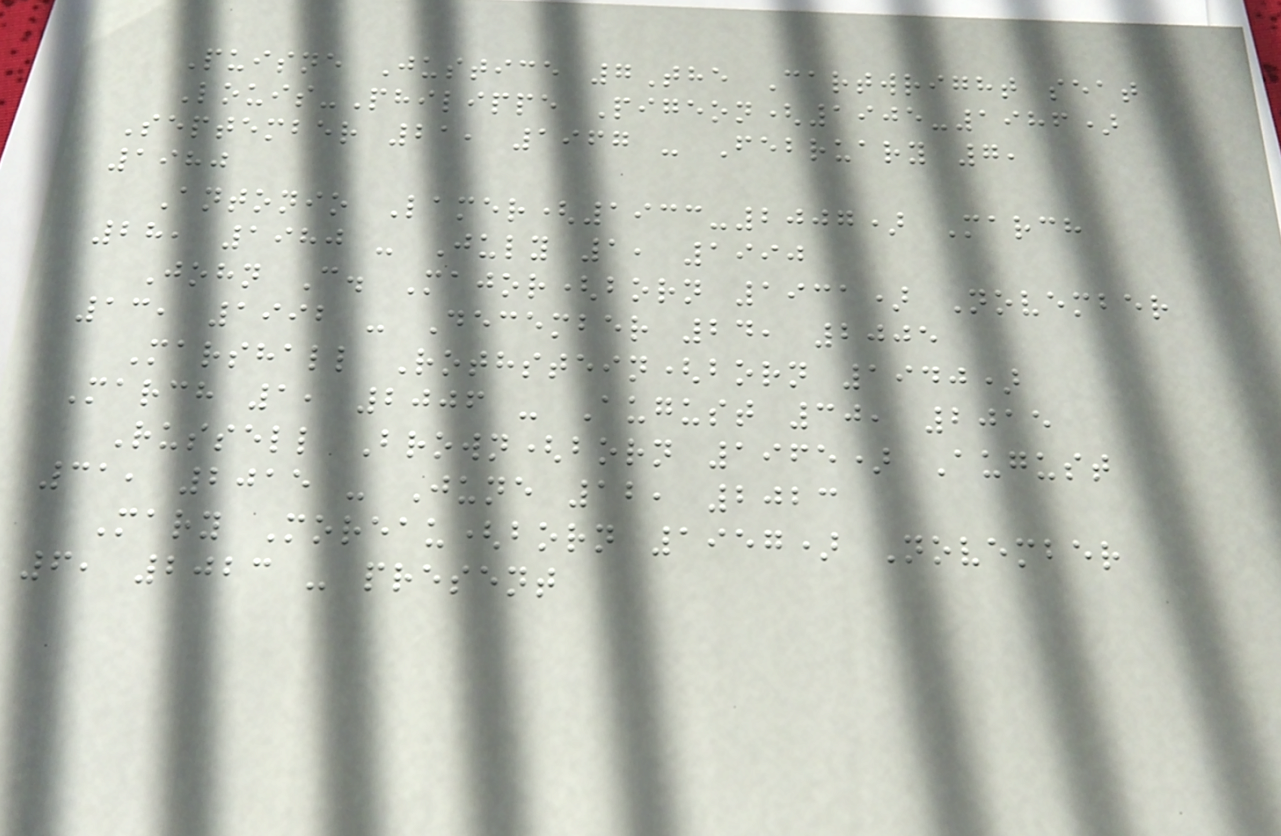Puisne Justice 7The Cartwright seat
Louis-Philippe Pigeon(1905-1986)
September 21, 1967 - February 7,
1980
Antonio Lamer(1933-2007) March
28, 1980 - July 1, 1990
John C. Major(born 1931) November
13, 1992 - December 24, 2005
Marshall Rothstein(born 1940)
March 1, 2006 - August 30, 2015
Russell Brown(born 1965) August
31, 2015 - June 12, 2023
Mary Moreau(born 1957) November
6, 2023 - present
